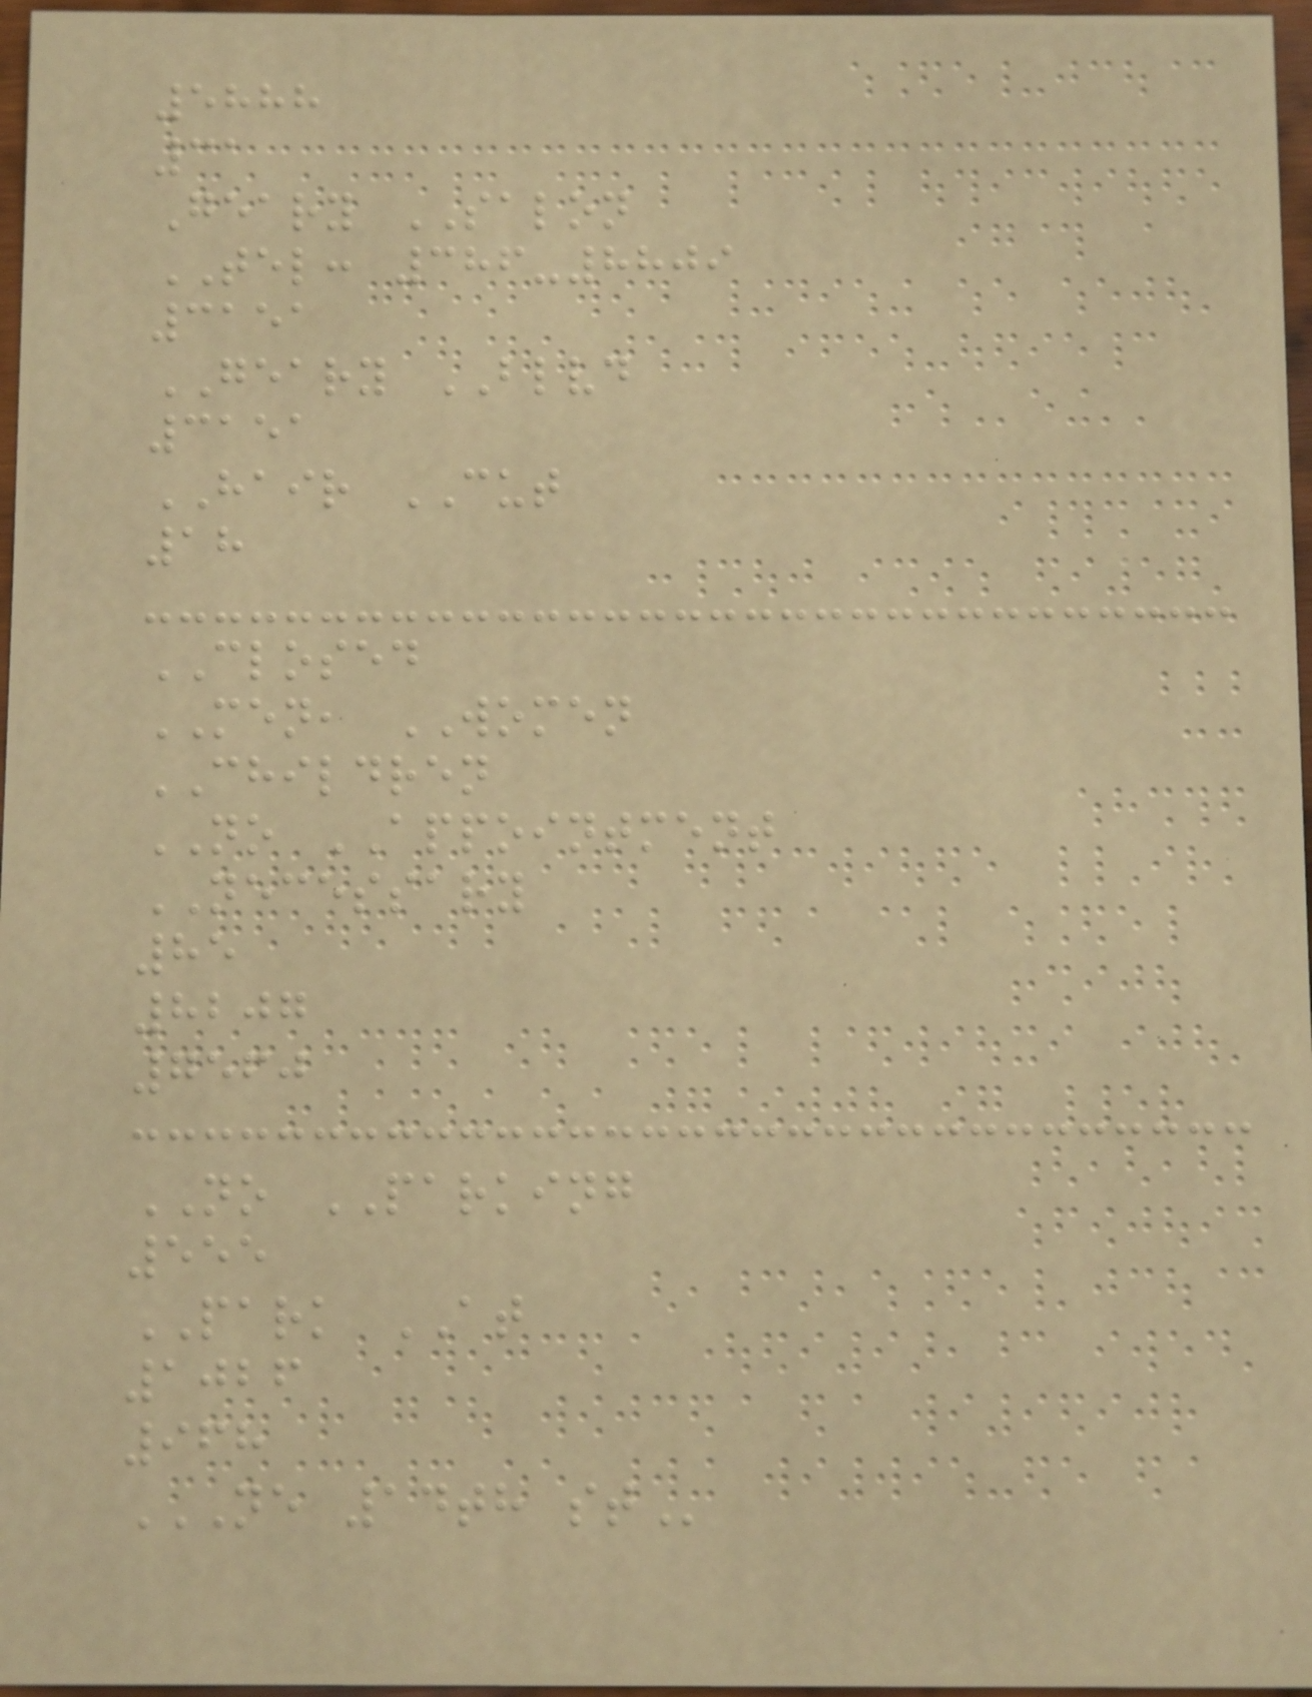5888
31
Geary SALON
TEL: 386-8809
3151
GEARY BLVD
3151
HAIR CUT
18
CLOSED
MEN, WOMEN
CHILDREN
NO APPOINTMENT
NECESSARY
85
8207
7560
NO PARKING
555
PARK AT
1026
968
NE 14TH ST
